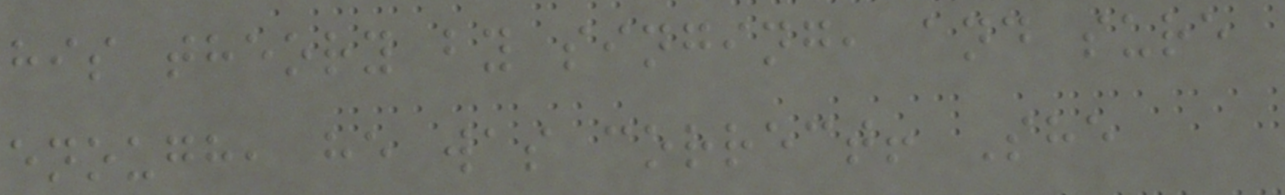his theory by singing, and sure
enough, he was correct! She
